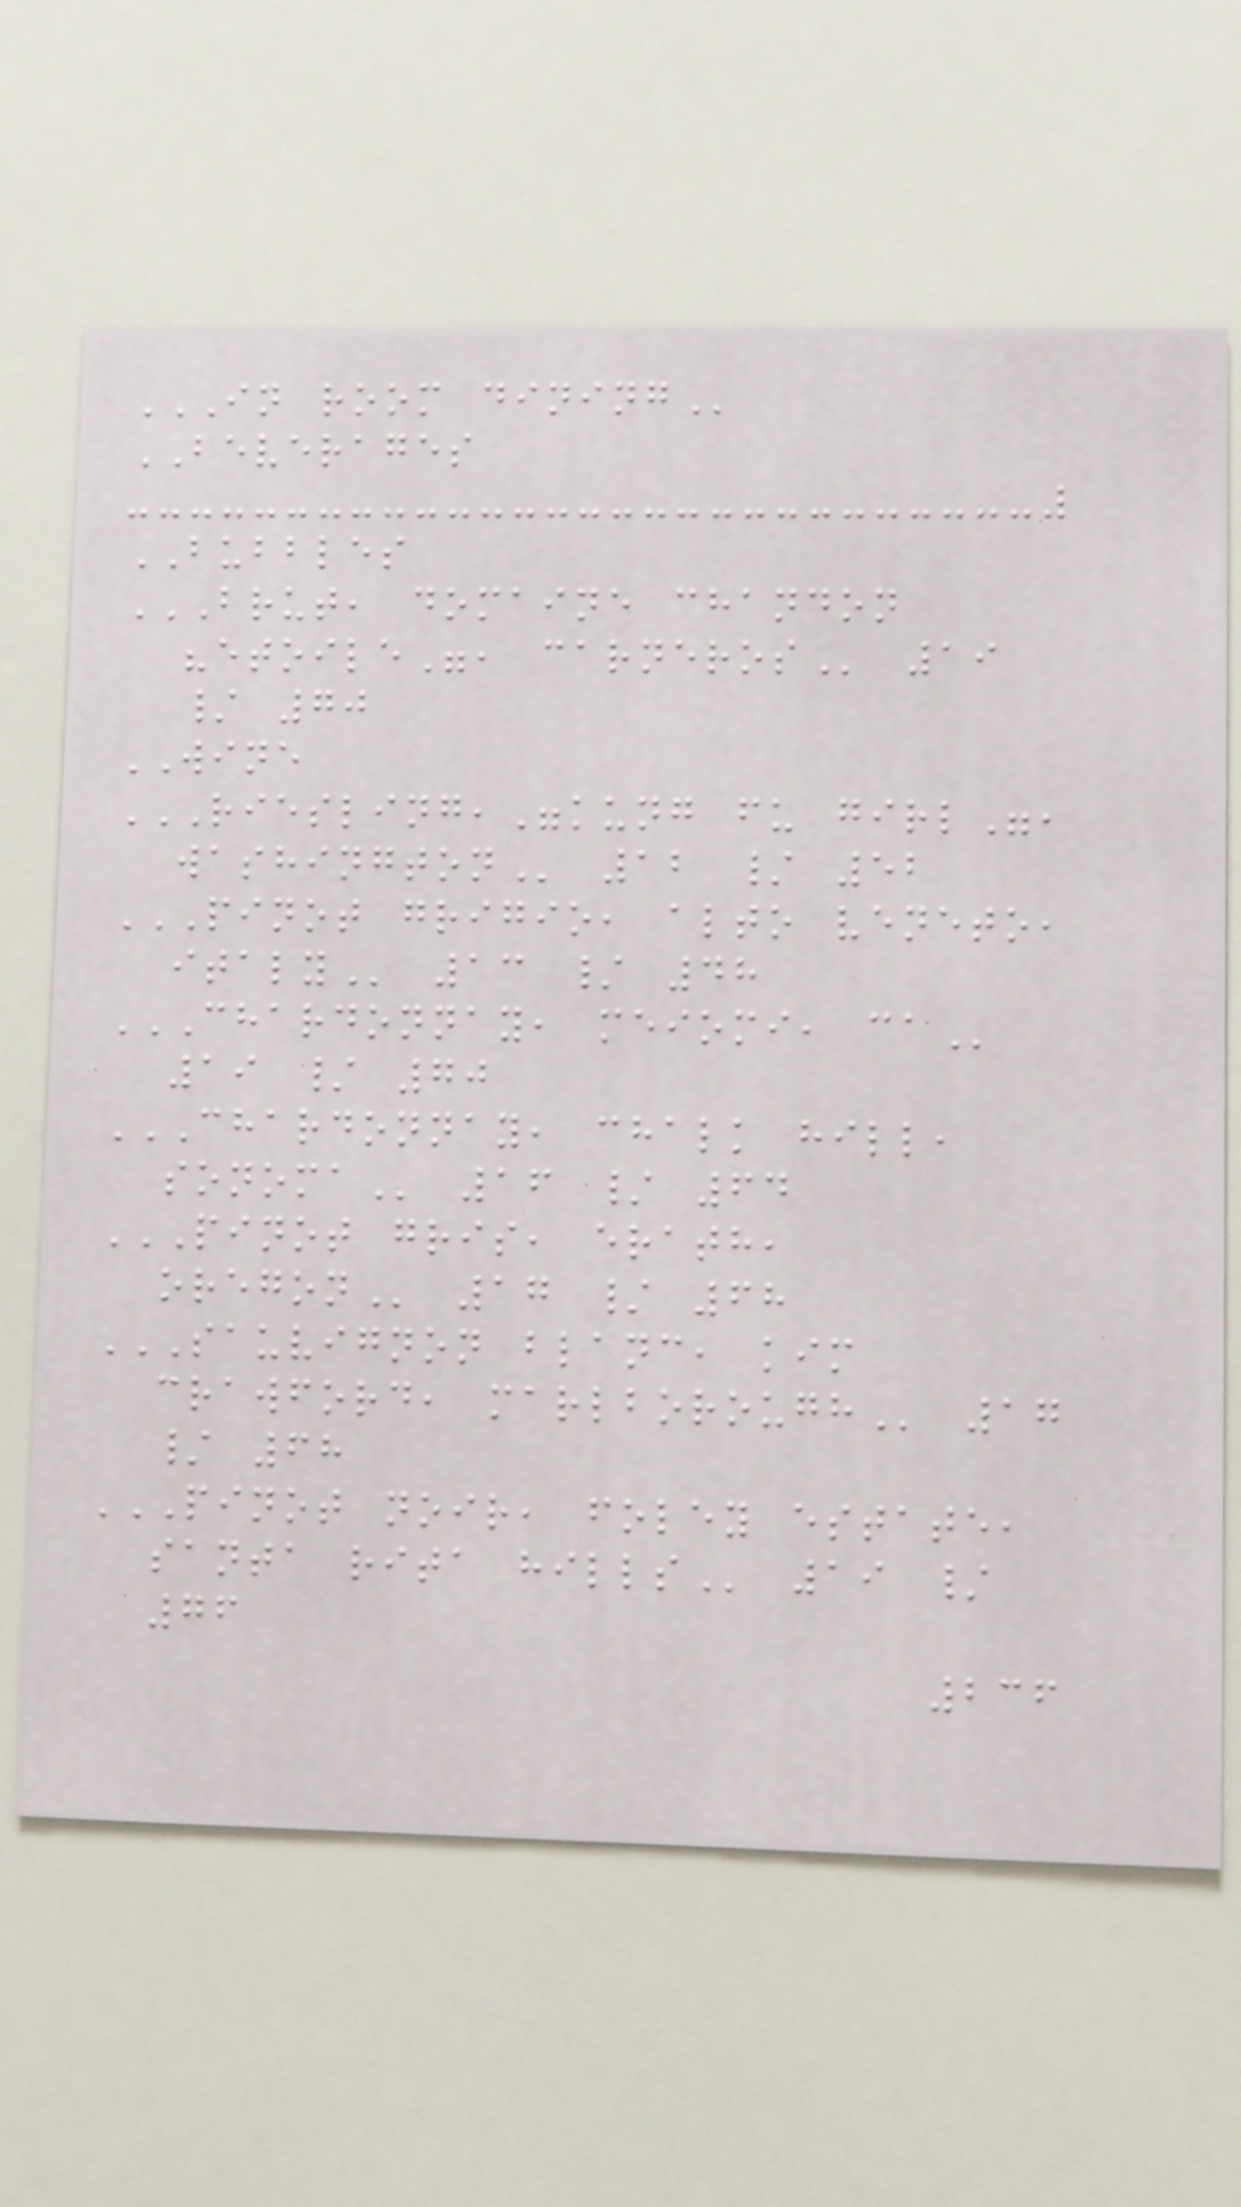IN ROOM DINING
BEVERAGES
BUBBLES
BRUT, DOMAINE CHANDON
"ETOILE", CARNEROS 19
/ 70
WINE
RIESLING,"KUNG FU GIRL",
WASHINGTON 12 / 52
PINOT GRIGIO, ALTO VENETO,
ITALY 13 / 48
CHARDONNAY, MEIOMI, CA
19 / 70
CHARDONNAY, CHALK HILL,
SONOMA 16 / 64
PINOT GRIS, ERATH,
OREGON 17 / 68
SAUVIGNON BLANC, KIM
CRAWFORD, MARLBOROUGH 17
/ 68
PINOT NOIR, FOLEY ESTATE,
SANTA RITA HILLS 19 /
76
236
